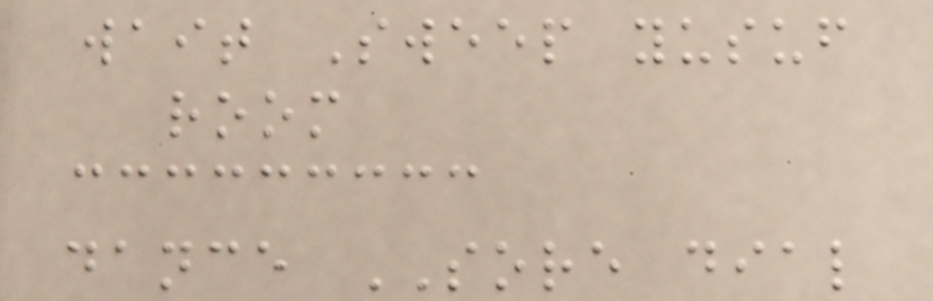wait Sweep yusuf
room
dance SORE dial
